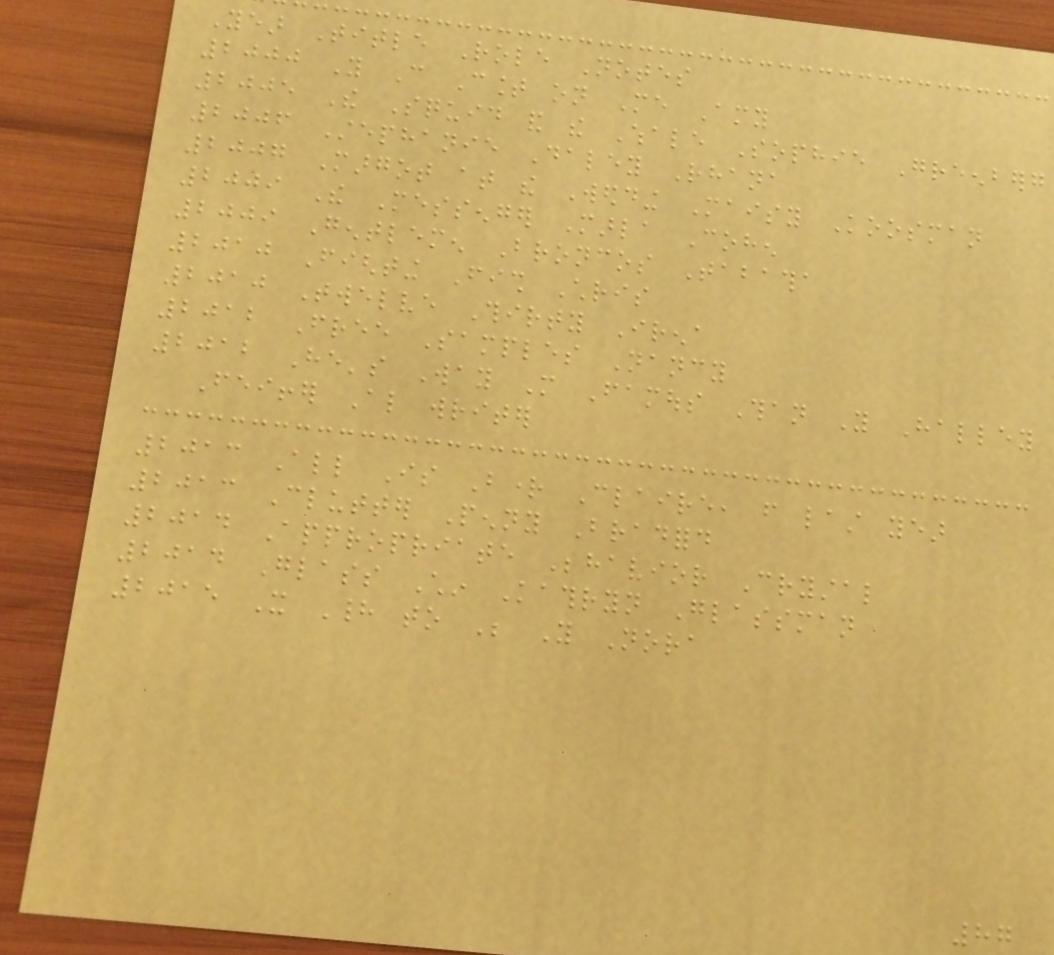Year Title Role Notes
2000 You Can Count on Me Amy
2005 The Squid and the Whale Sophie Greenberg
2006 Stephanie Daley Rhana
2007 Margot at the Wedding Maisy Koosman
2009 The Messenger Marla Cohen
2009 Gentlemen Broncos Tabatha
2010 Fighting Fish Chris
2010 Twelve Thirty Irena
2012 Free Samples Nancy
2012 He's Way More Famous Than You Halley
Feiffer Also writer
2013 All Is Bright Claire, from last year
2013 Clutter Penny Bradford
2014 Appropriate Behavior Crystal
2014 Glass Chin Kathryn Glassman
2015 It Had to Be You Nora
87
